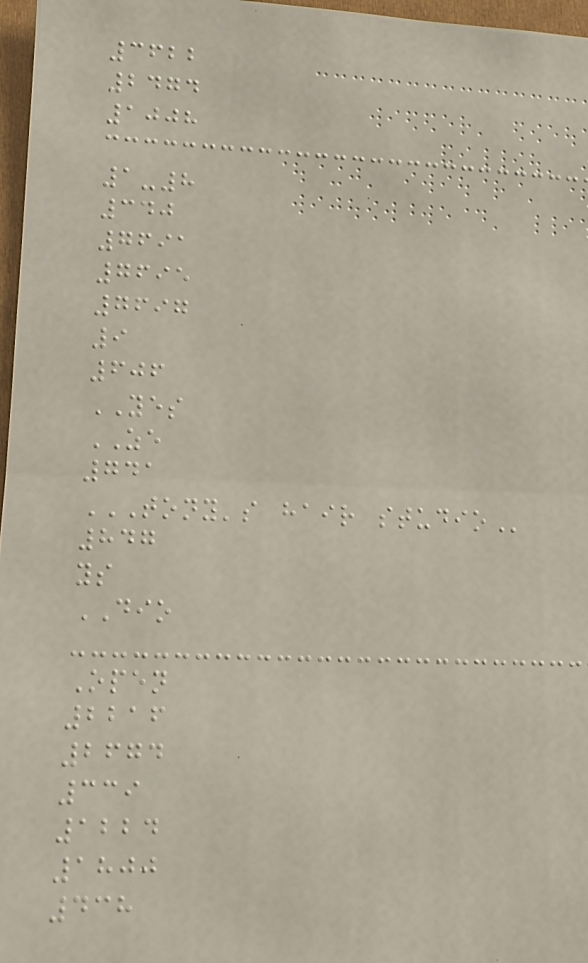3622
2474
1008
1-8
340
7691
7695
7697
9
606
YES
ZE
741
TONY'S HAIR STUDIO
847
ys
DIO
Open
2216
2674
339
1224
1800
438
